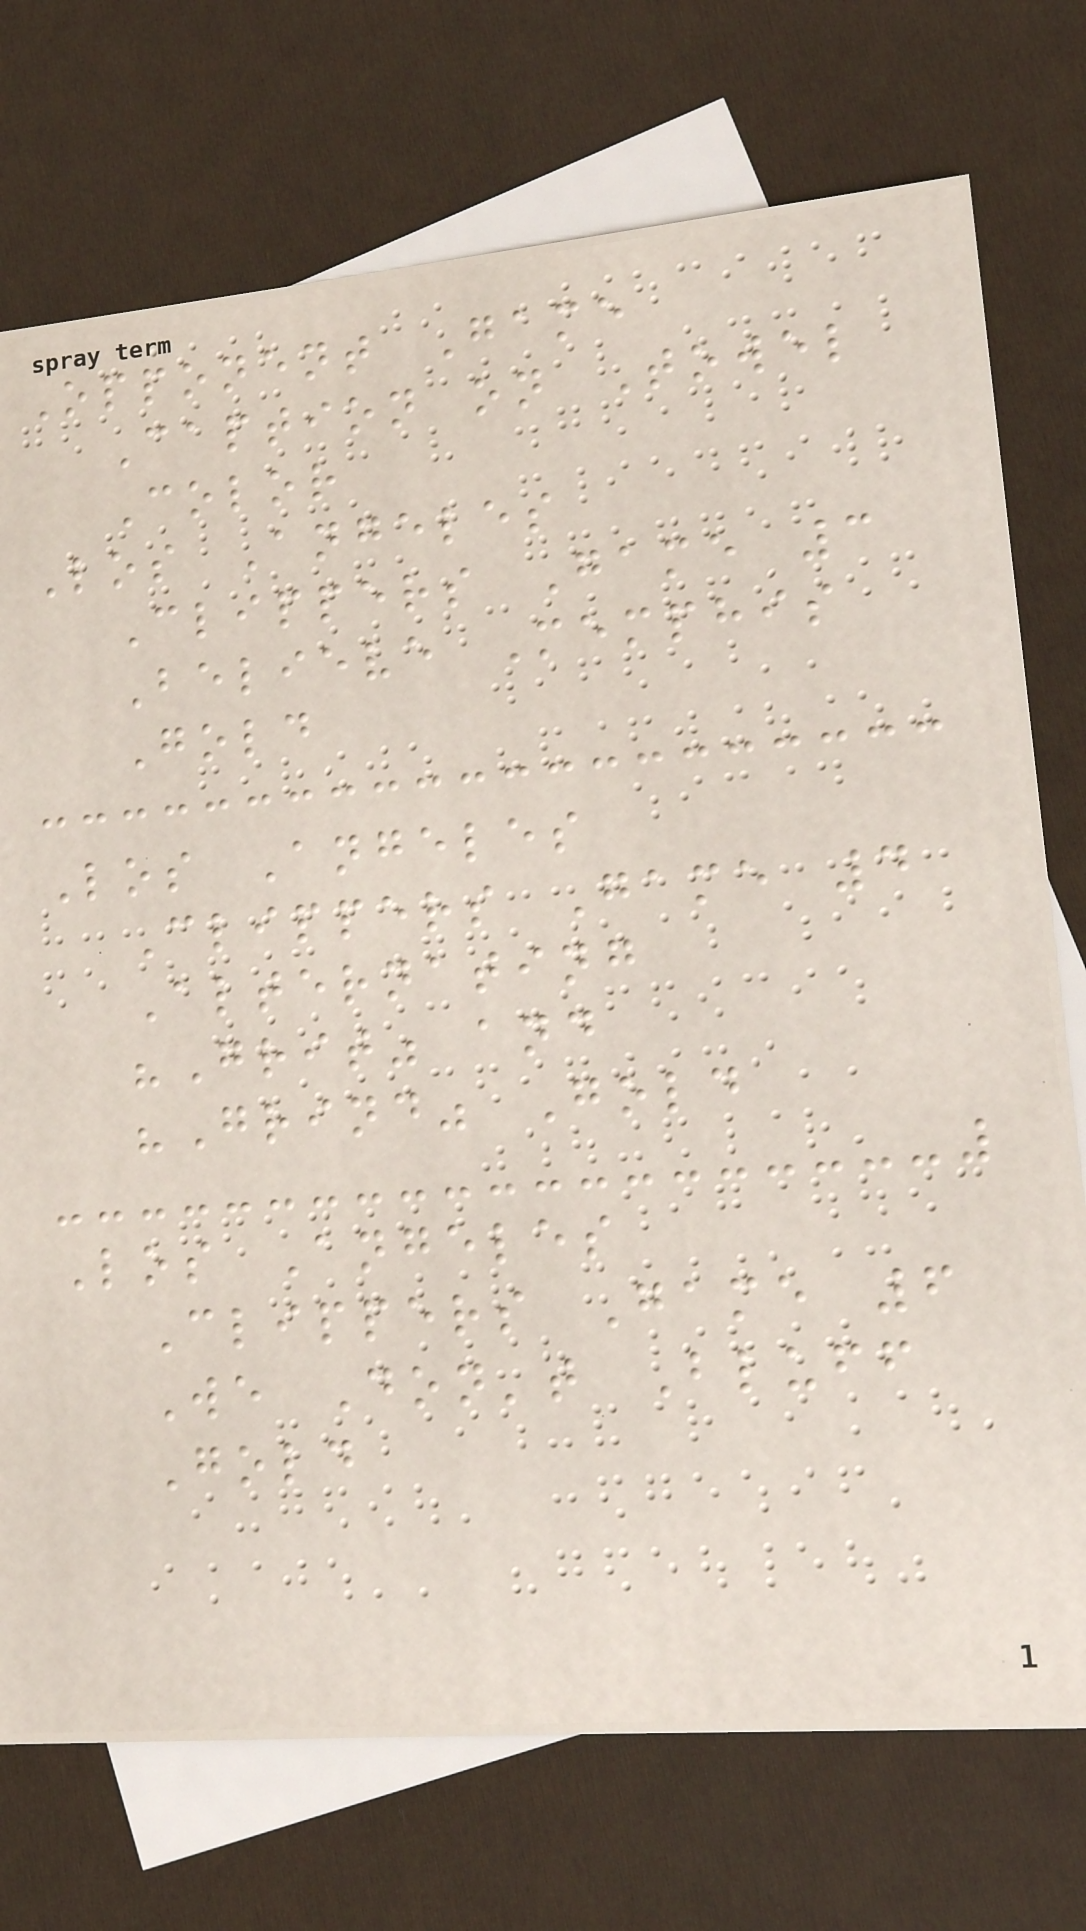Opponent Game
Caption on Towel
Color
Los Angeles
Clippers Game 3
Believe Memphis
Gold
Los Angeles
Clippers Game 4
Alternating
"Grit" and
"Grind" Gold
Los Angeles
Clippers Game 6
We Don't Bluff
Gold
